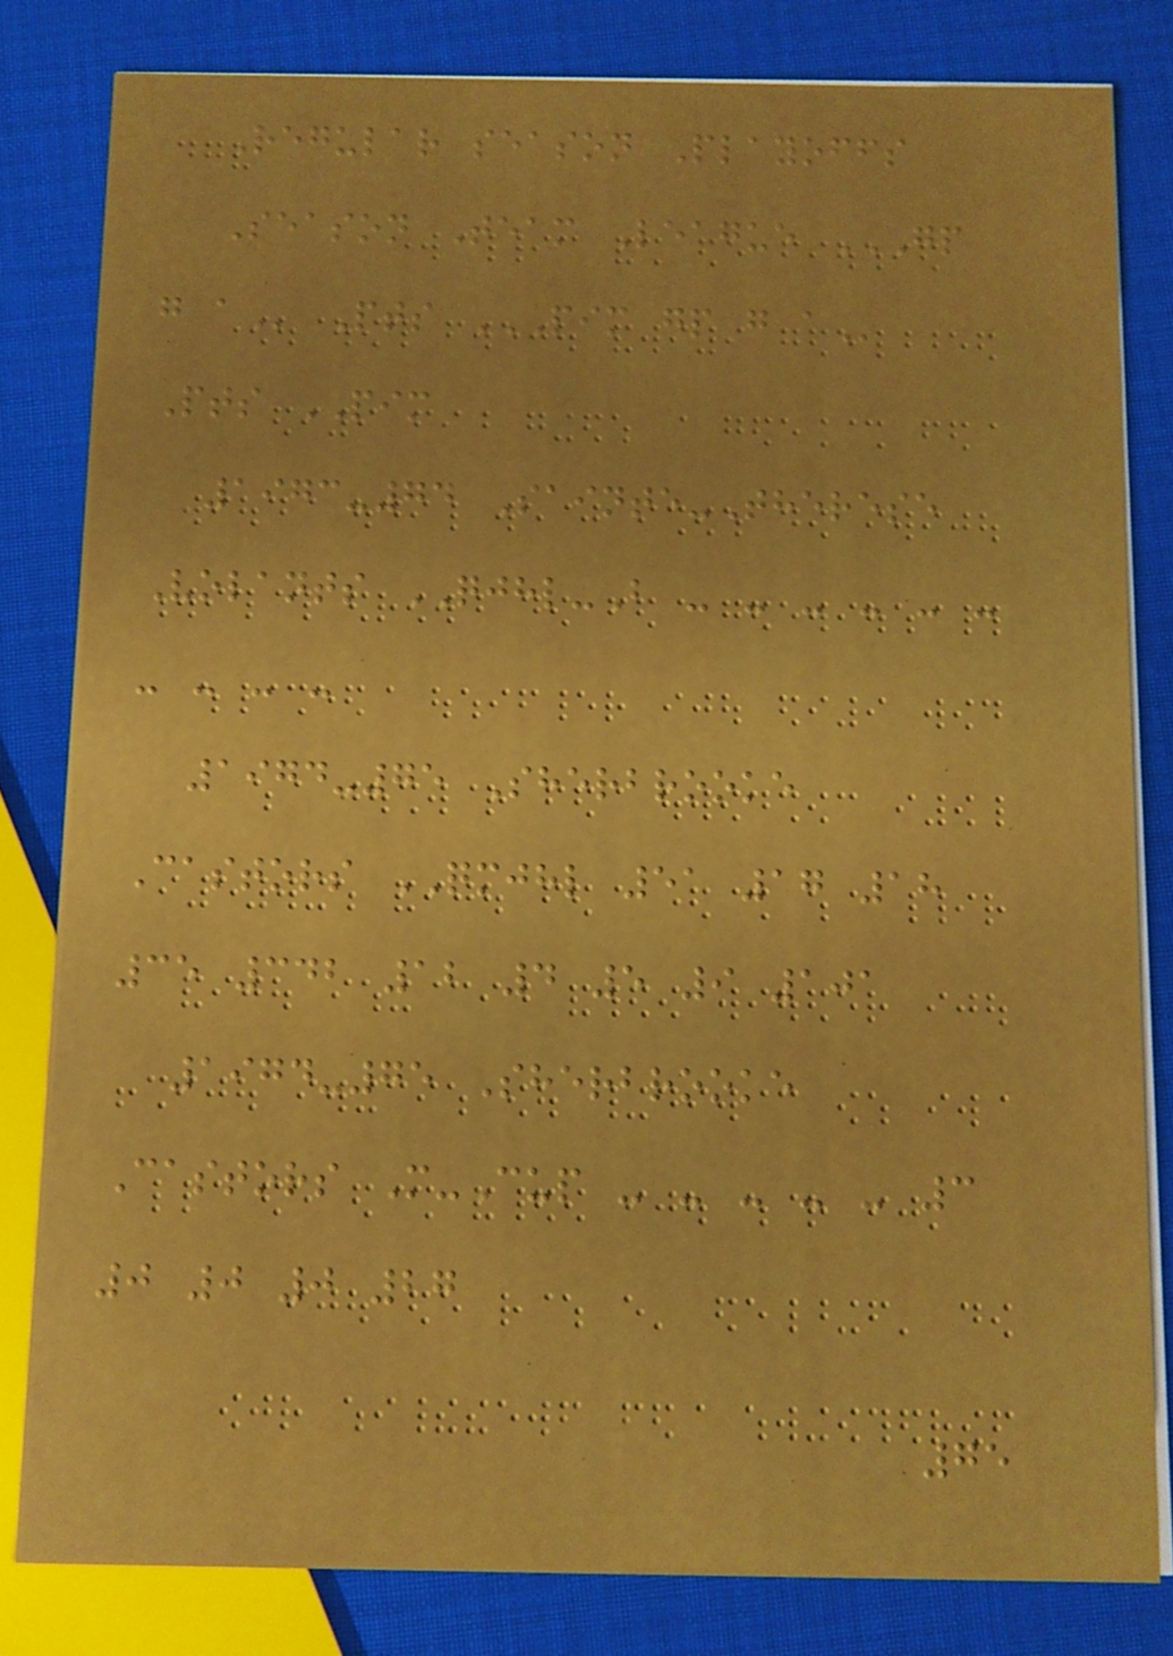Regular season Playoffs
Season Team League GP
G A Pts PIM GP G A
Pts PIM
1973-74 Sainte-Therese
Volants QJHL-B - - - - - -
- - - -
1974-75 Sherbrooke
Castors QMJHL 51 17 18
35 342 12 4 5 9 101
1974-75 Sherbrooke
Castors M-Cup - - - - - 3
0 0 0 27
75
